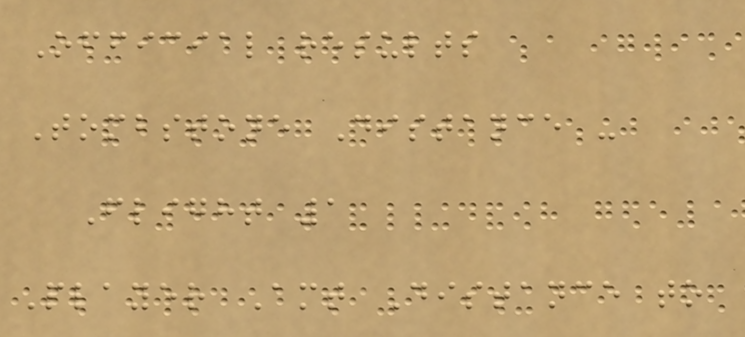Official results
Tombstone Distance -
Flight 1
Player Amt Distance to
